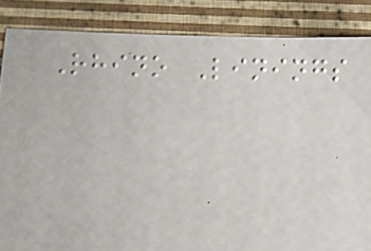Rhino Linings
